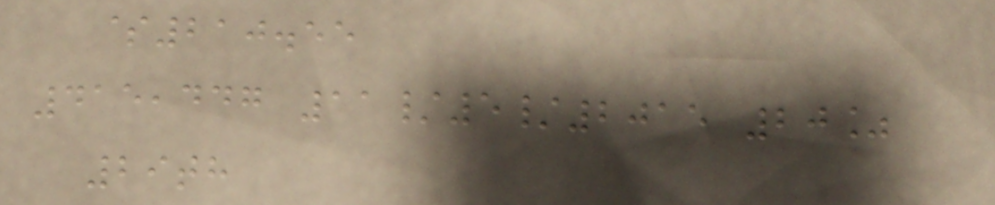$210.55
415,447 11/5/2015 20%
29th
